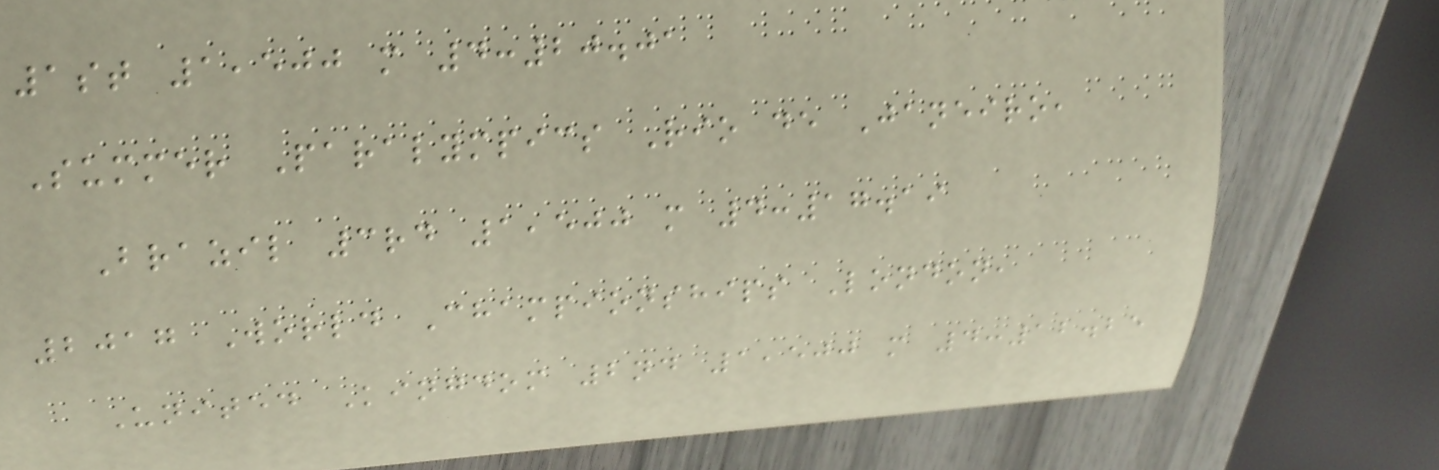1st 1,500 m 4:20.01
Summer Paralympics Rio de Janeiro,
Brazil 3rd 1,500 m 4:17.19
2017 World Championships London,
United Kingdom 2nd 1,500 m 4:12.25
